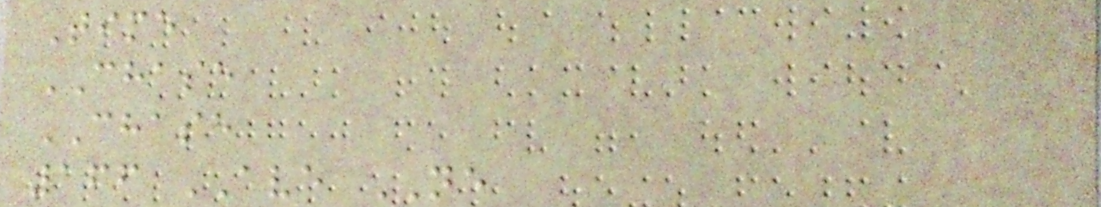Time
CHASE
CHASE
166 AVE NE
